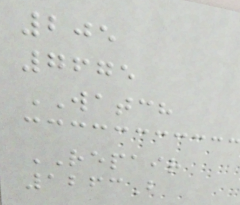205
7675
WATCH
REPAIR
1263B
